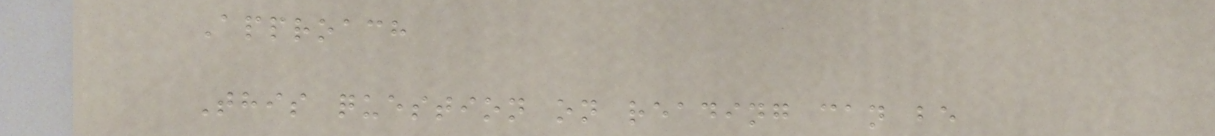Approach
This question on reading can be
